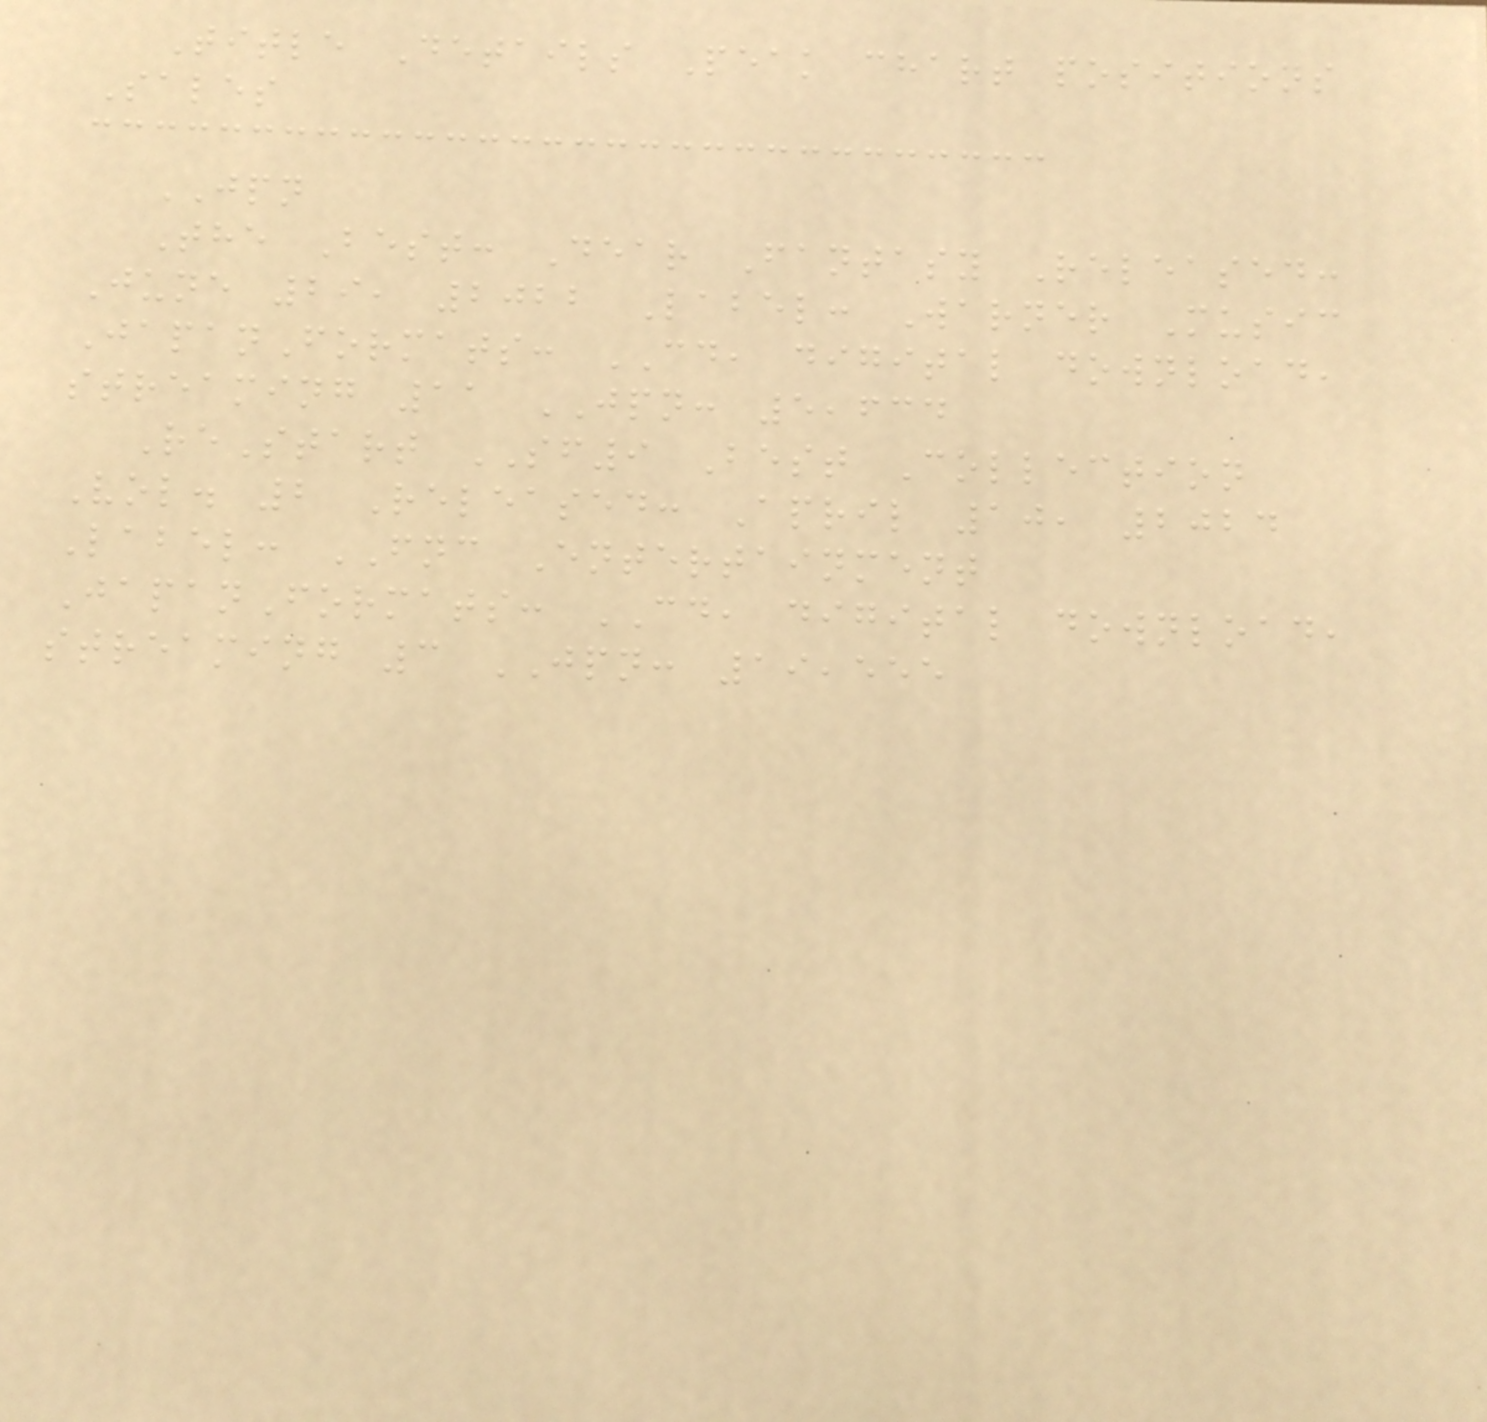Title Details Peak chart positions
Sales
JPN
The Best: Dear Fantasy Released:
June 29, 2022 Label: Warner Music
JapanFormats: CD, digital download,
streaming 11 JPN: 5,634
ReStart SF9 Best Collection
Vol. 2 Released: April 10, 2024
Label: FNC Entertainment
JapanFormats: CD, digital download,
streaming 3 JPN: 19,555
